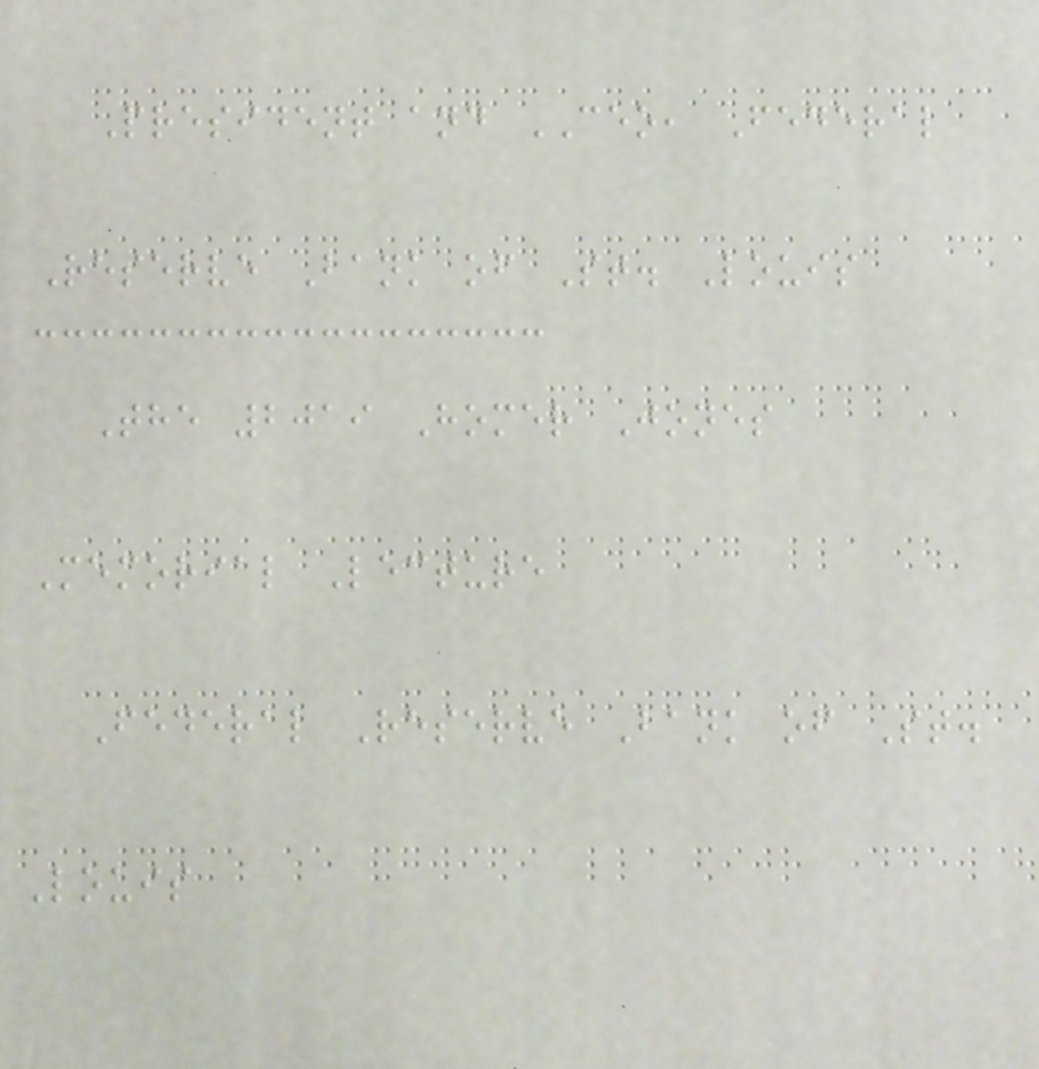President and CEO, Federal
Reserve Bank of St. Louis
The 2019 Homer Jones
Memorial Lecture
Federal Reserve Bank of St.
Louis
